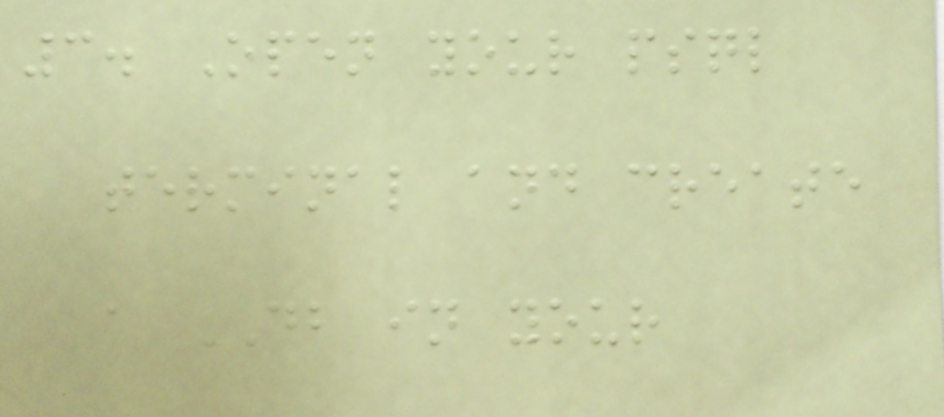3. Open your psql
terminal and create
a DB in your
